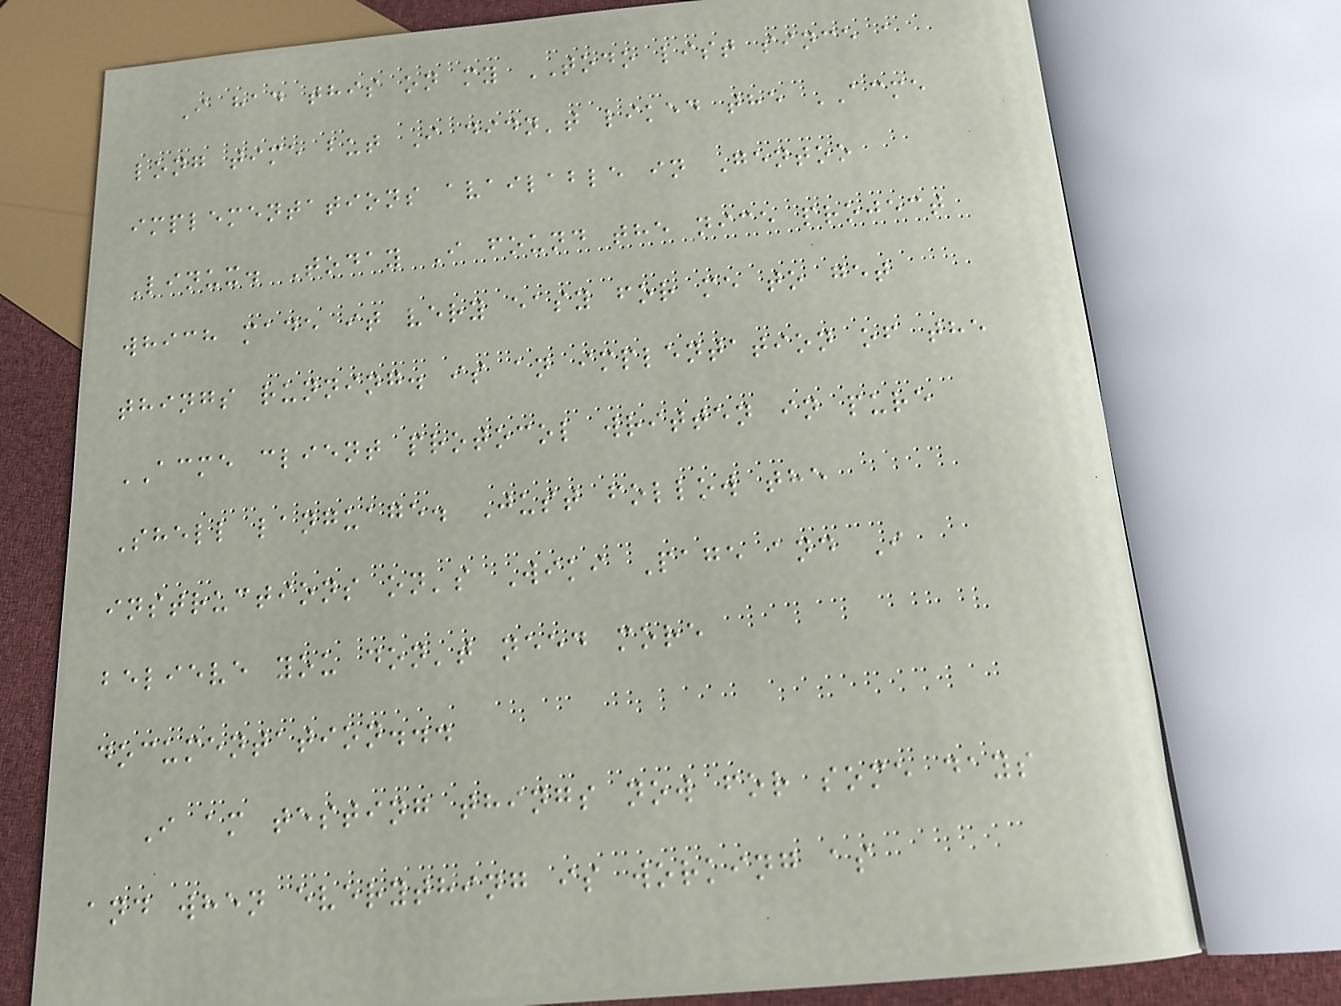I had this on my TODO list since a
long time but I didn't liked the ACME
implementations available in Gentoo
Linux. Today I found the nice project
which made it very easy for me to get
things running. is an implentation of the
ACME client protocol written in pure
Shell language. Just follow the
instructions on's Wiki Page and I
believe you don't need more
documentation...
I am testing things now for some days
and when everything is working as
